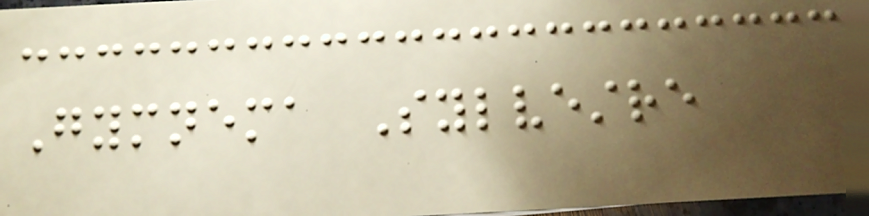Gymnema Sylvestre
